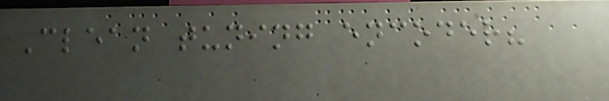Clean tuning encoder?
